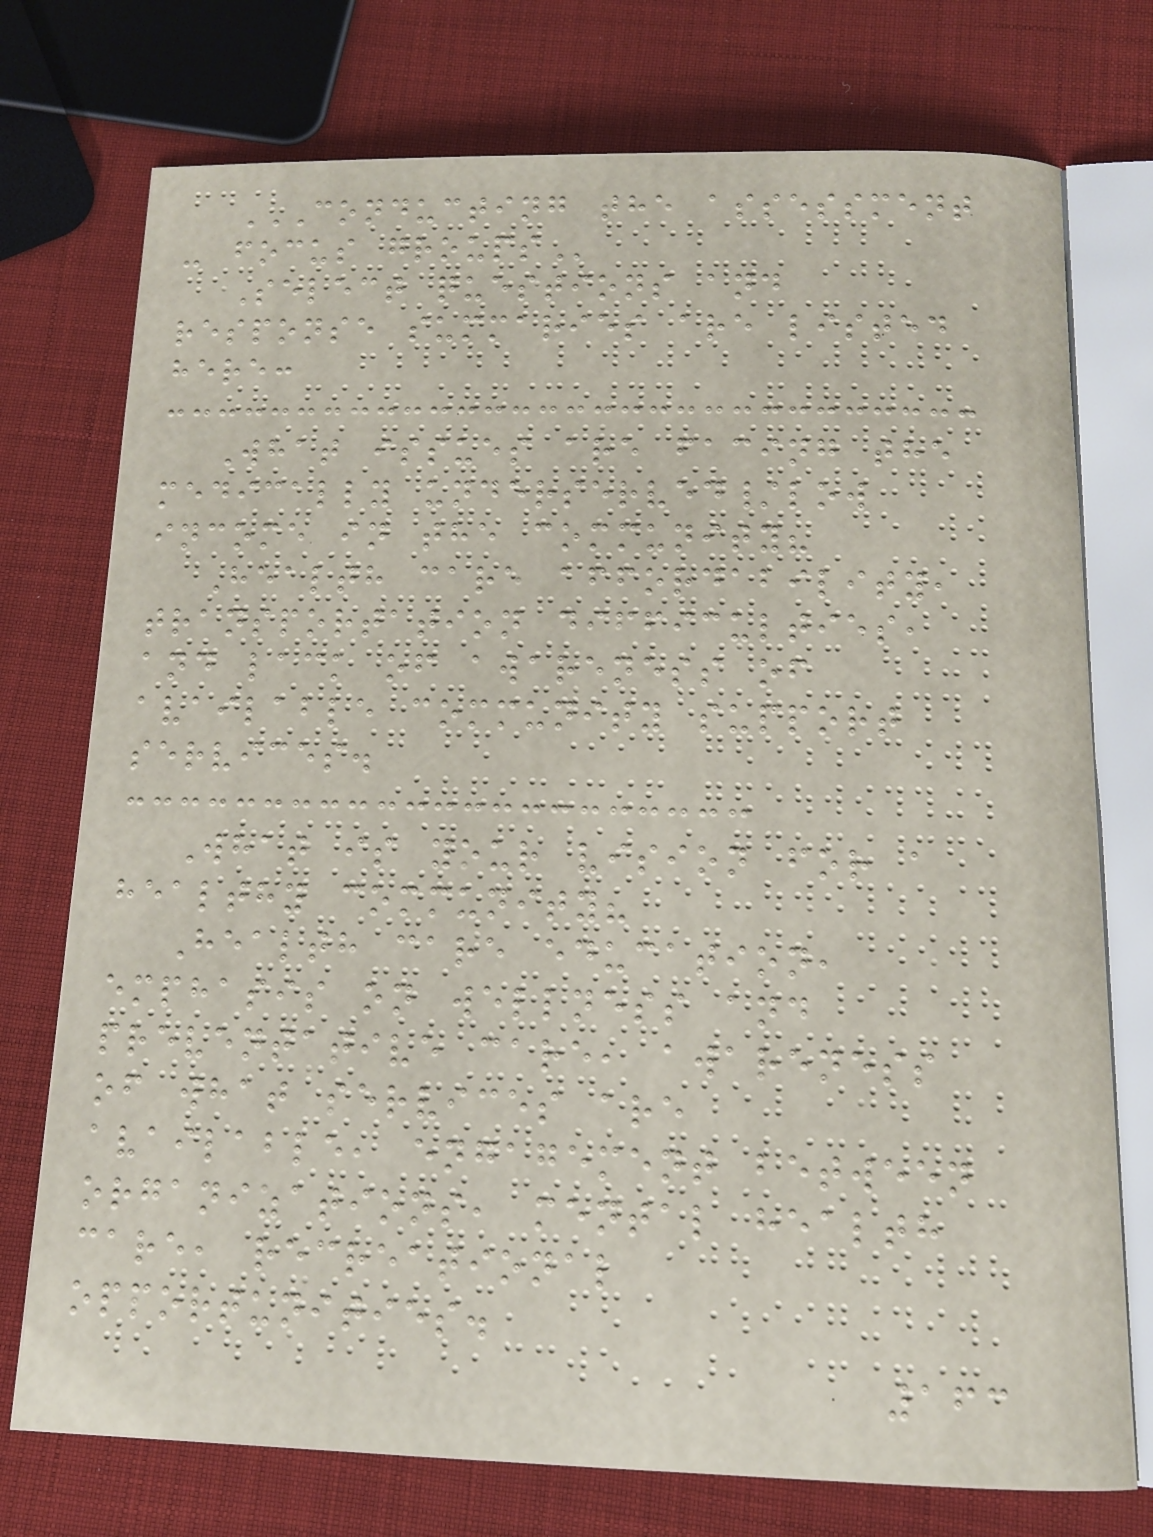CONDUCTING THE ASSESSMENT
- FOCUS GROUPS
Select questions and
response summaries are listed
here:
What issues are facing the
medically underserved/low
income in the community?
Health care affordability,
transportation difficulties,
and lack of awareness of
available community support
services.
What is your vision for a
healthy community?
Health care education,
emphasis on wellness and
preventative care, awareness
of what services are
available, engagement between
organizations, mental health
care, recreational
opportunities.
163
